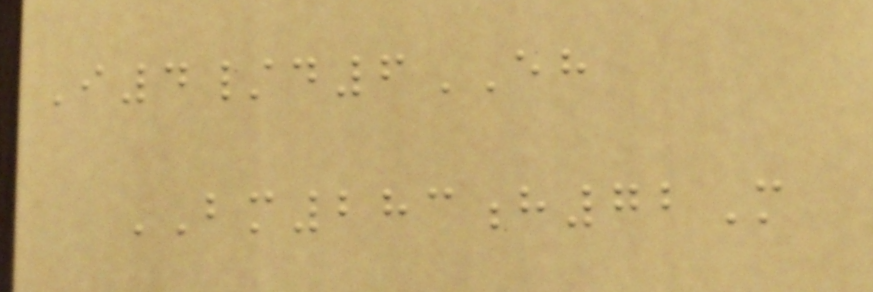I4/d6EH
BM283h72M
